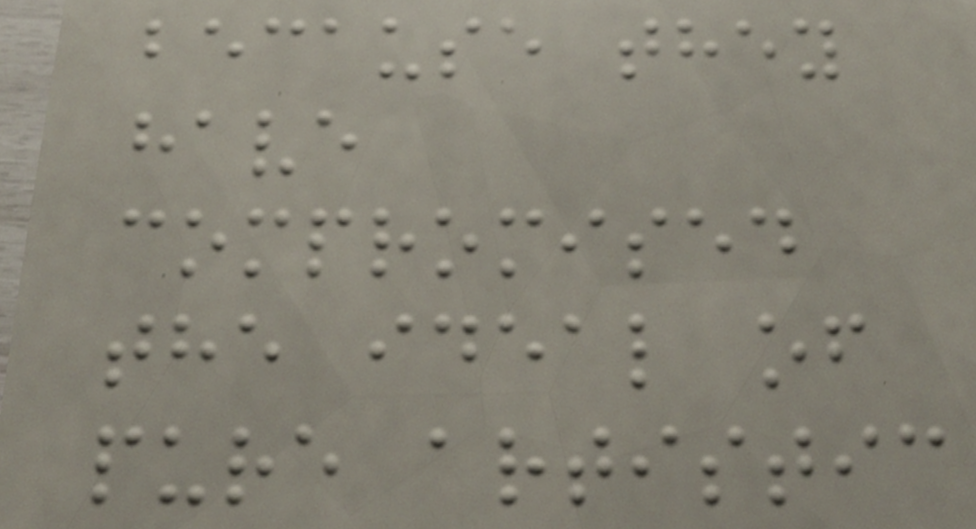because they
have
compromised
the ideal of
pure artistic
